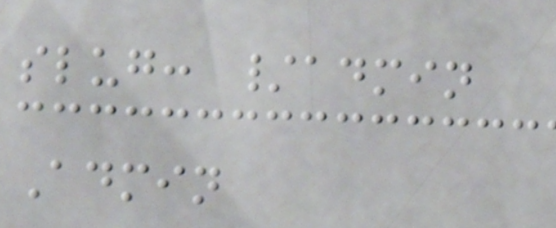slug: /admin
Admin
